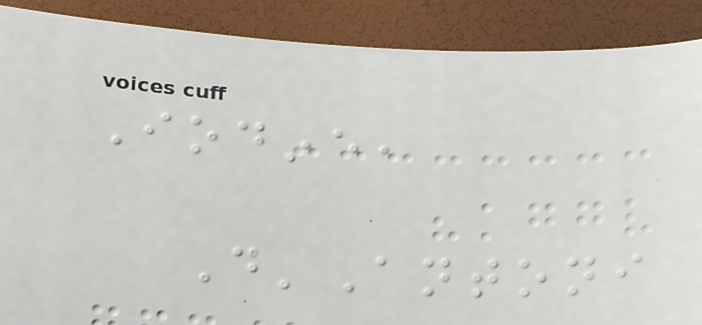Iodine,
D'Antoni
